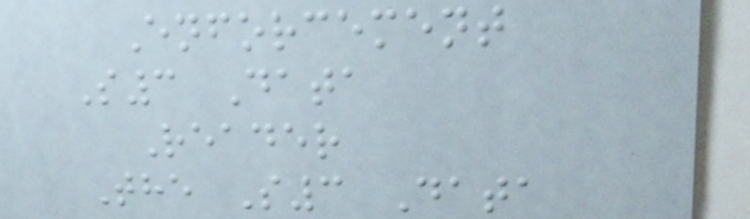Enforcement
S3 Data
Reader
The S3 Data
